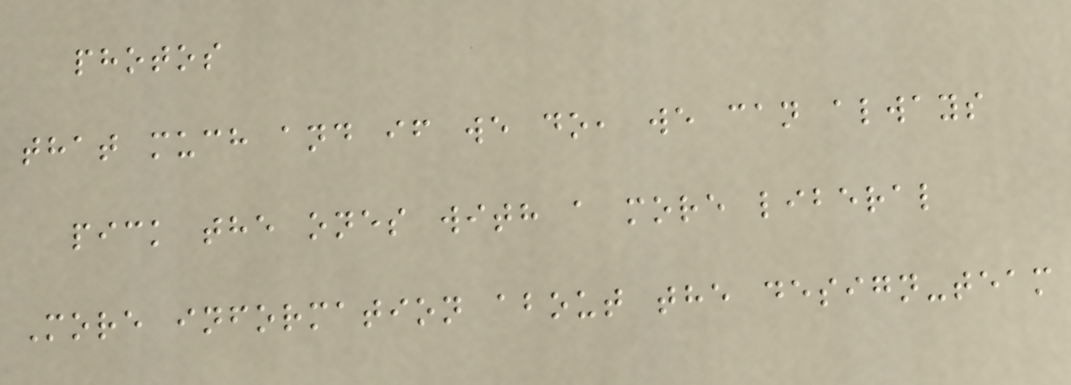photos
that much and if we do, we can always
pick the ones with a more liberal
More information about the design-team
